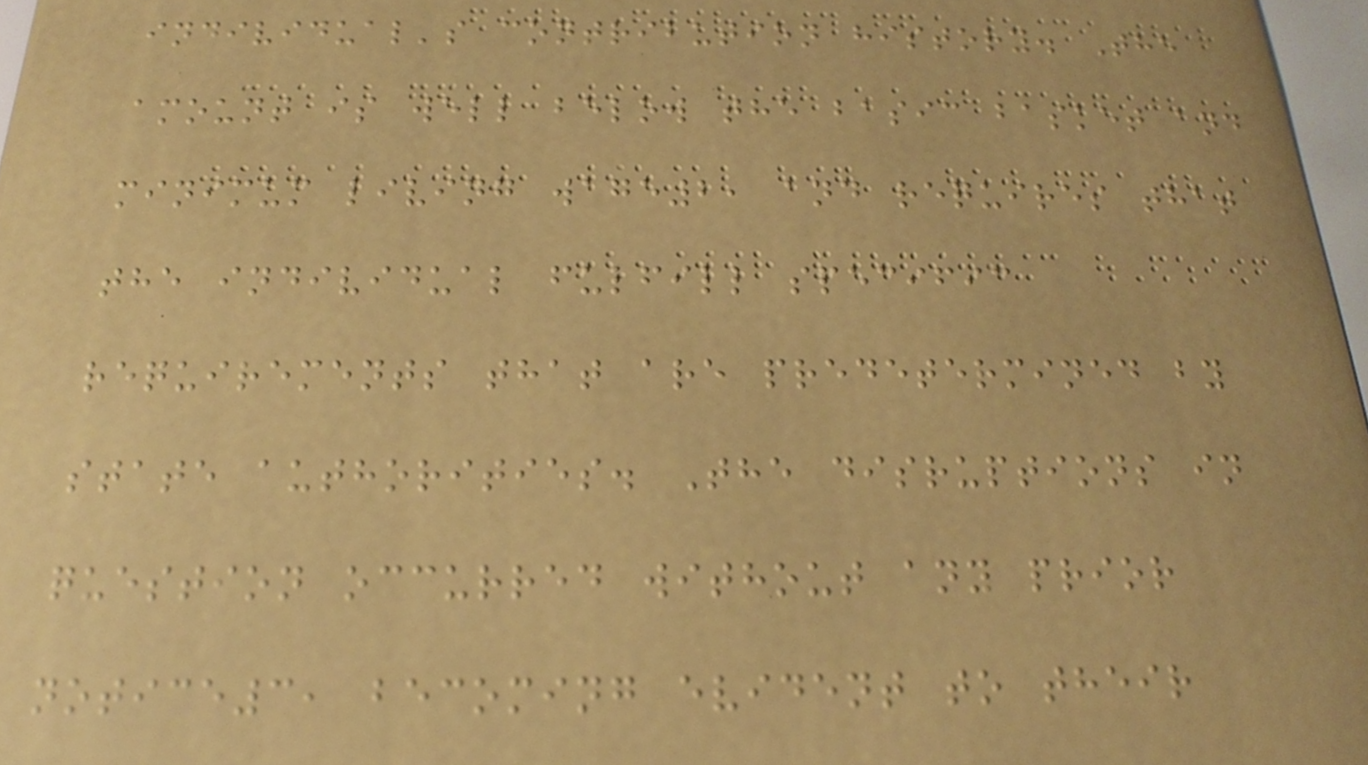individual's contribution history. The
amount is well below the basic basket and
minimum living wage2, and requires that
the individual fulfill specific
requirements that are predetermined by
state authorities. The disruptions in
question occurred without any prior
notice3, becoming evident to their
